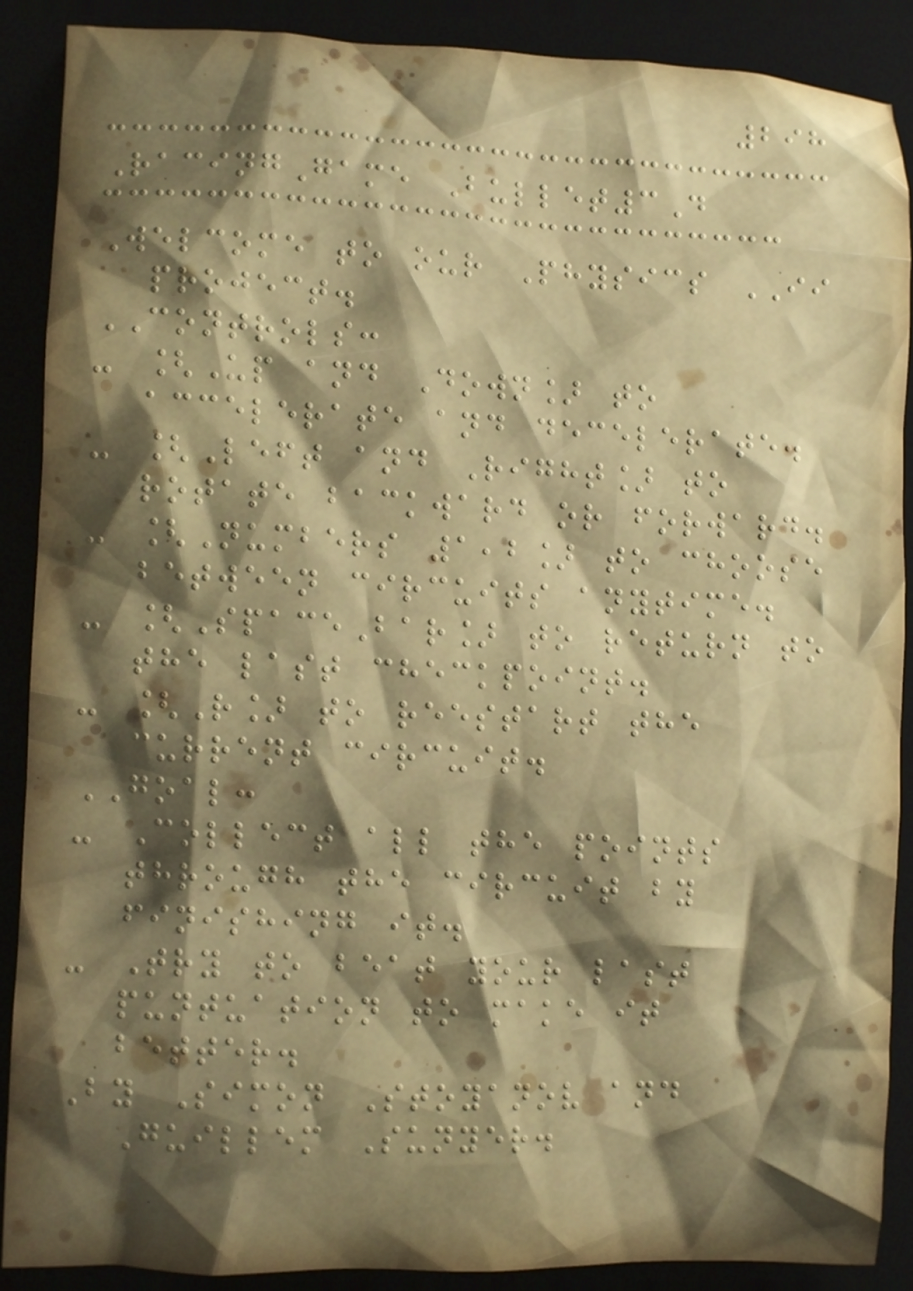298
RacingGame Bullet3D
Welcome to our Physics II
project.
CONTROLS:
- [Up and Down] to
accelerate and decelerate.
- [Left and Right] to
rotate backward or forward.
- [Numbers 1,2] to choose
between circuits anytime.
- [SpaceBar] to return to
the last checkpoint.
- [R] to reestart the
current circuit.
GOAL:
- Collect all the points
through the circuit by
finishing it.
- Try to beat your last
puntuation to make it
better.
By Simon Stoyanov and
Guillem Sunyer.
